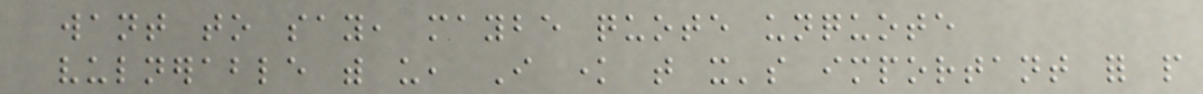want to say, maybe quote unquote
vulnerable with us, I know that it's important for people
